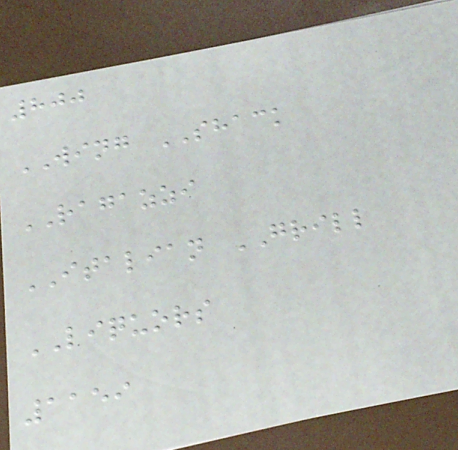800
WING SHACK
RAGAZZI
ITALIAN GRILL
LIQUORS
1159
